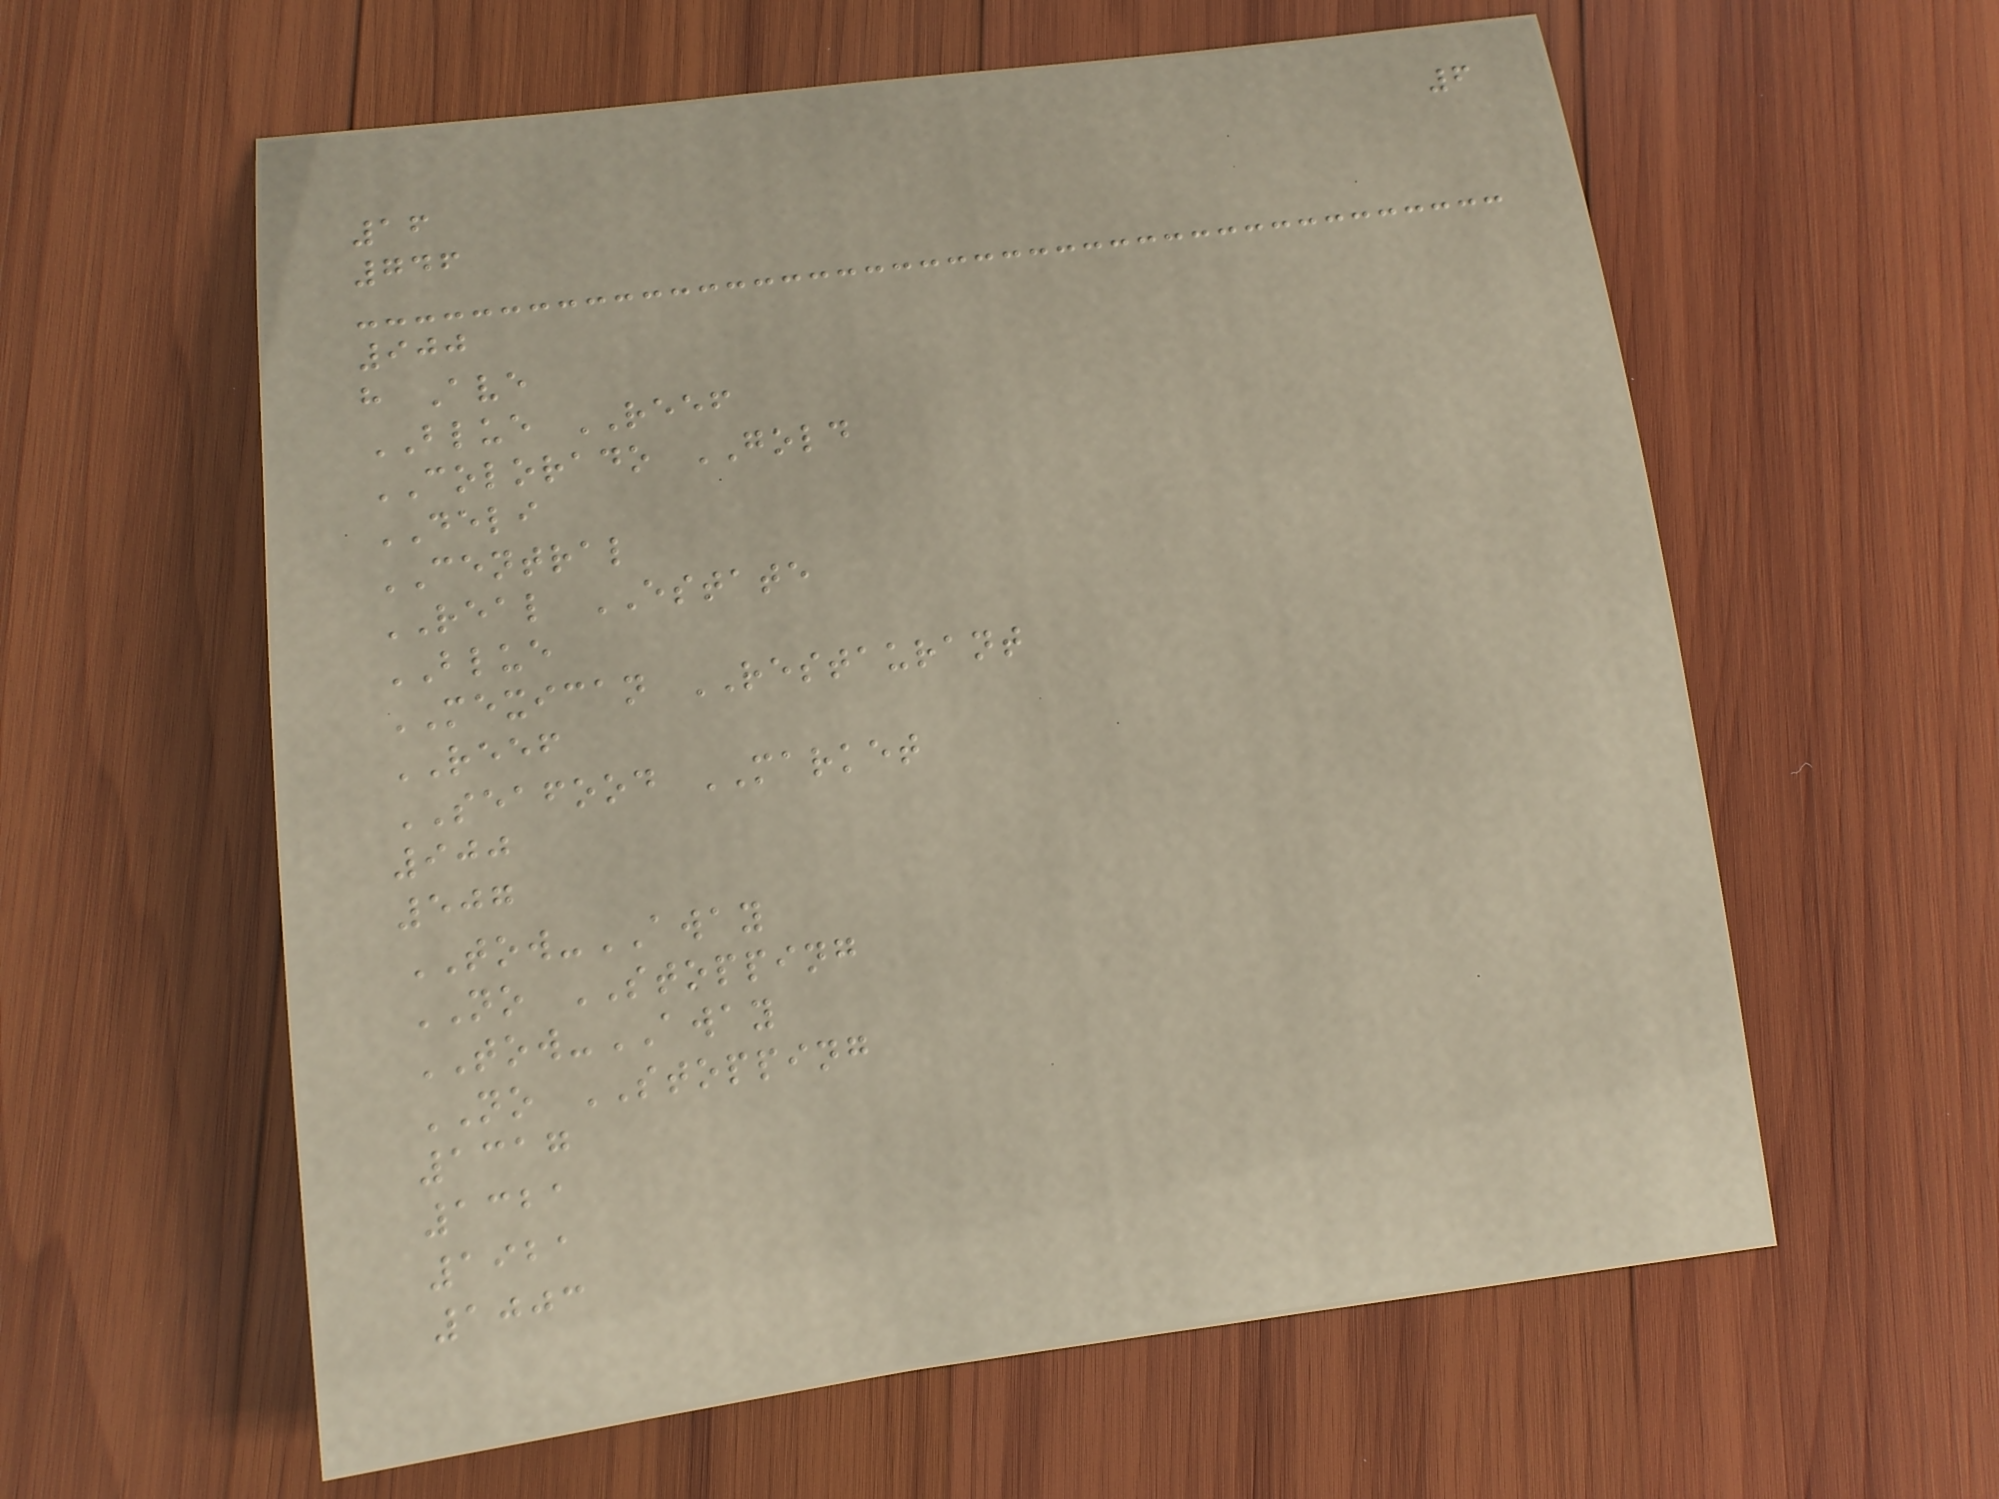6
16
746
900
h Ave
BLUE REEF
COLORADO GOLD
DELI
CENTRAL
REAL ESTATE
BLUE
MEXICAN RESTAURANT
REEF
SEAFOOD MARKET
900
507
TOW-AWAY
NO STOPPING
TOW-AWAY
NO STOPPING
1317
1321
1921
1003
